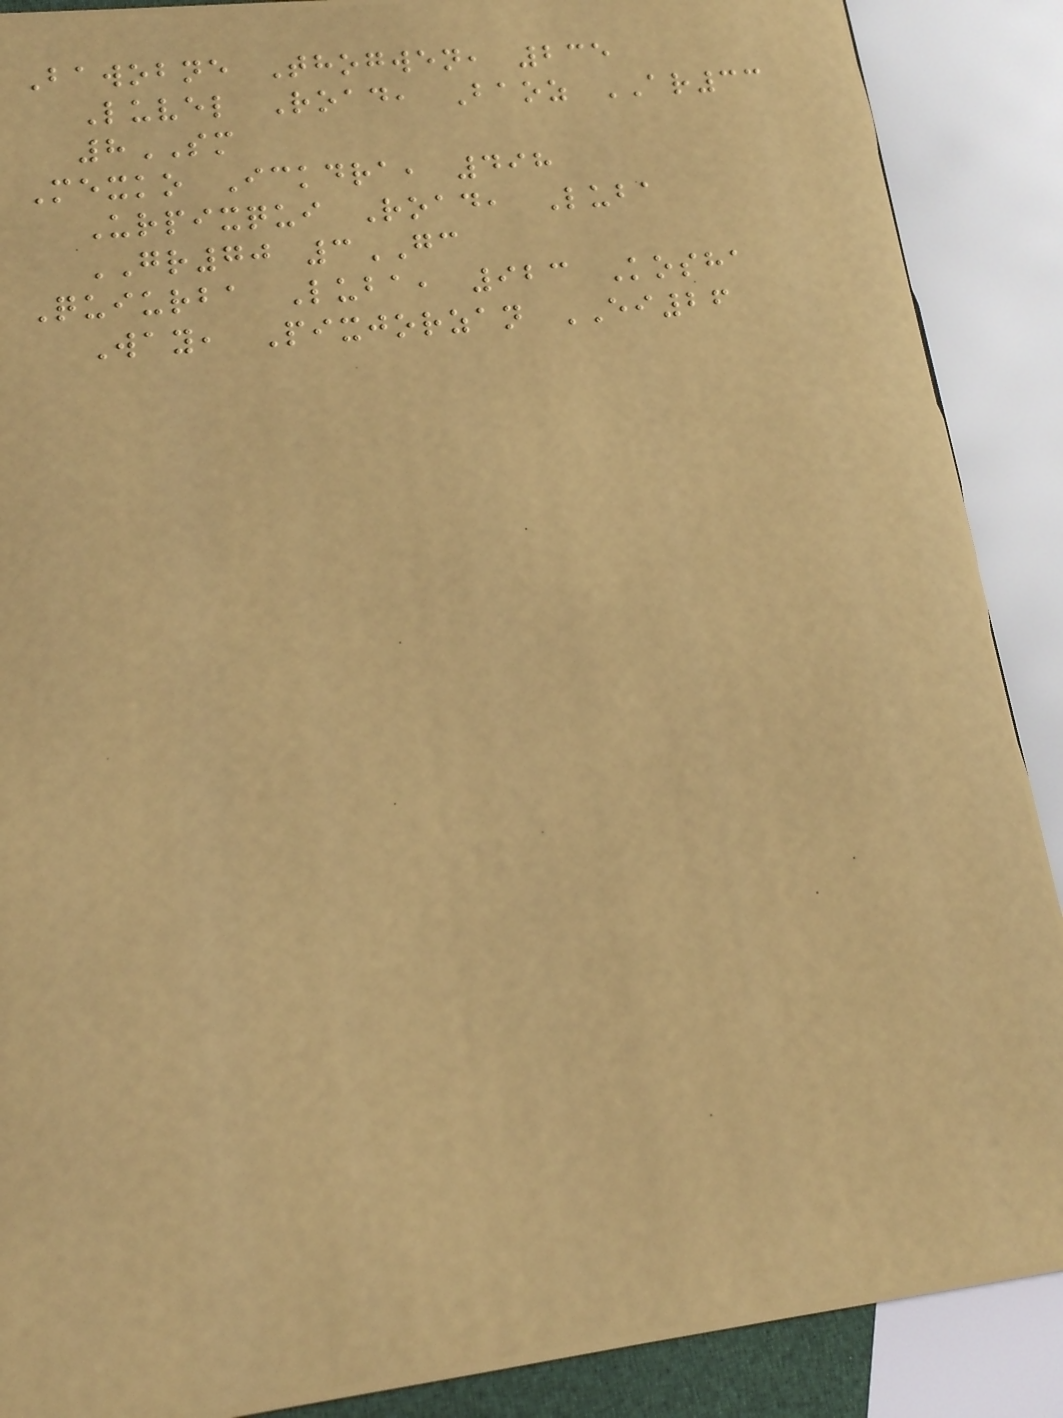Bawobne Thogwen, 235
Luvel Road, Baoz AR33
8SM
Mexko Ickdra, 498
Urpixqui Road, Luba
GR70 3GC
Quiurba Luba, 923 Kosha
Way, Pixjorzan EI26
